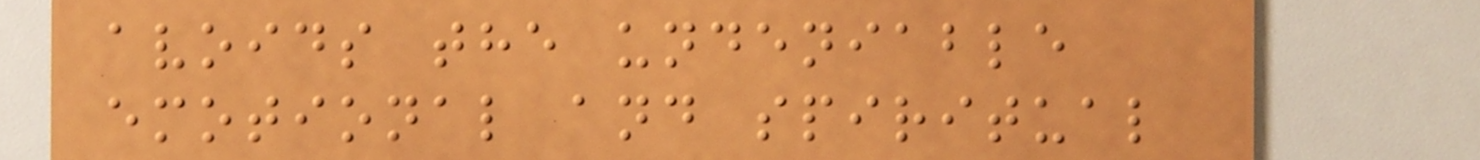avoids the undeniable
emotional and spiritual
